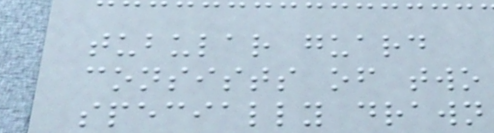tubular guard
consists of two
specially drawn
